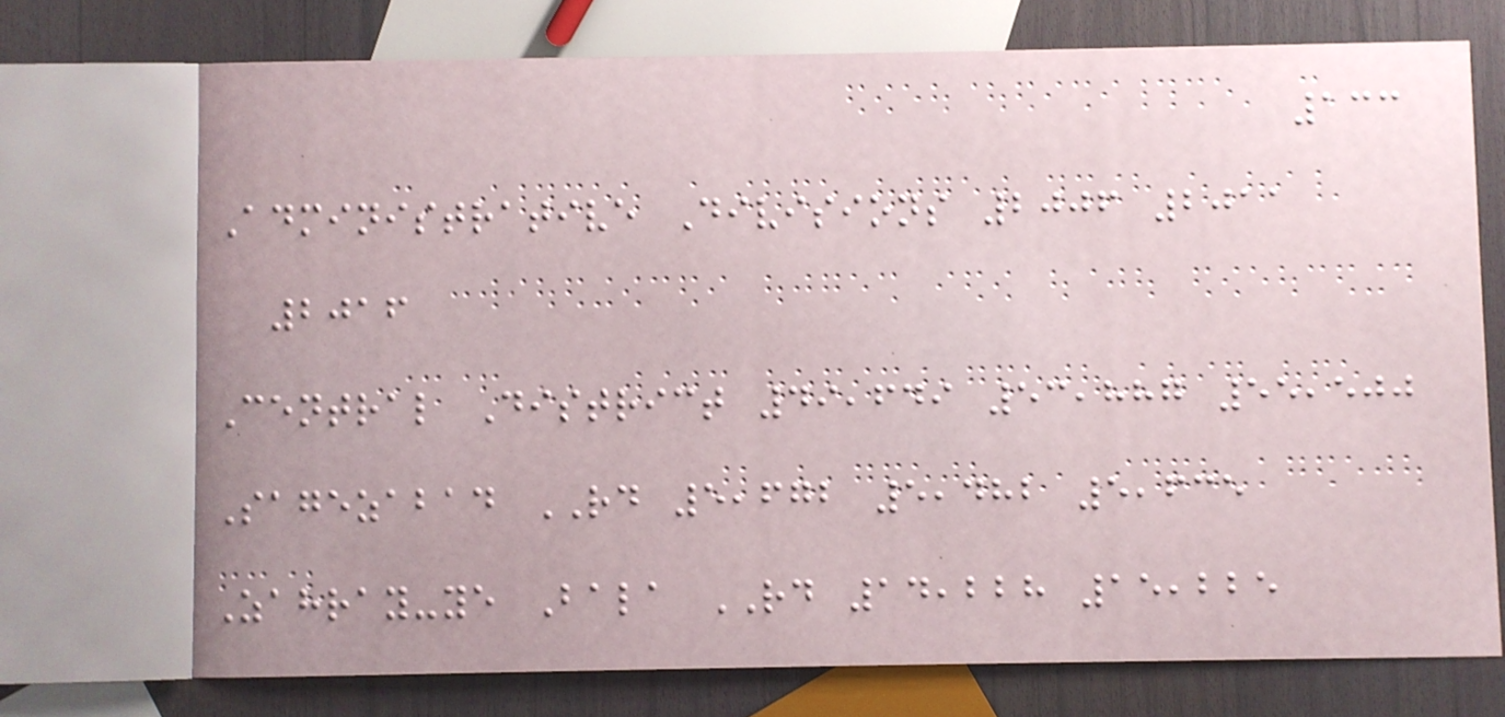133
Administrative Divisions 2006 2011
2016
Central District 49,649 53,887 55,500
Sagezabad RD 5,672 5,482 5,635
Zahray-ye Bala RD 14,228 15,225
